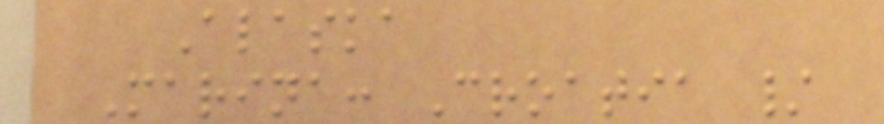Alaska
Marina: Croatia /
